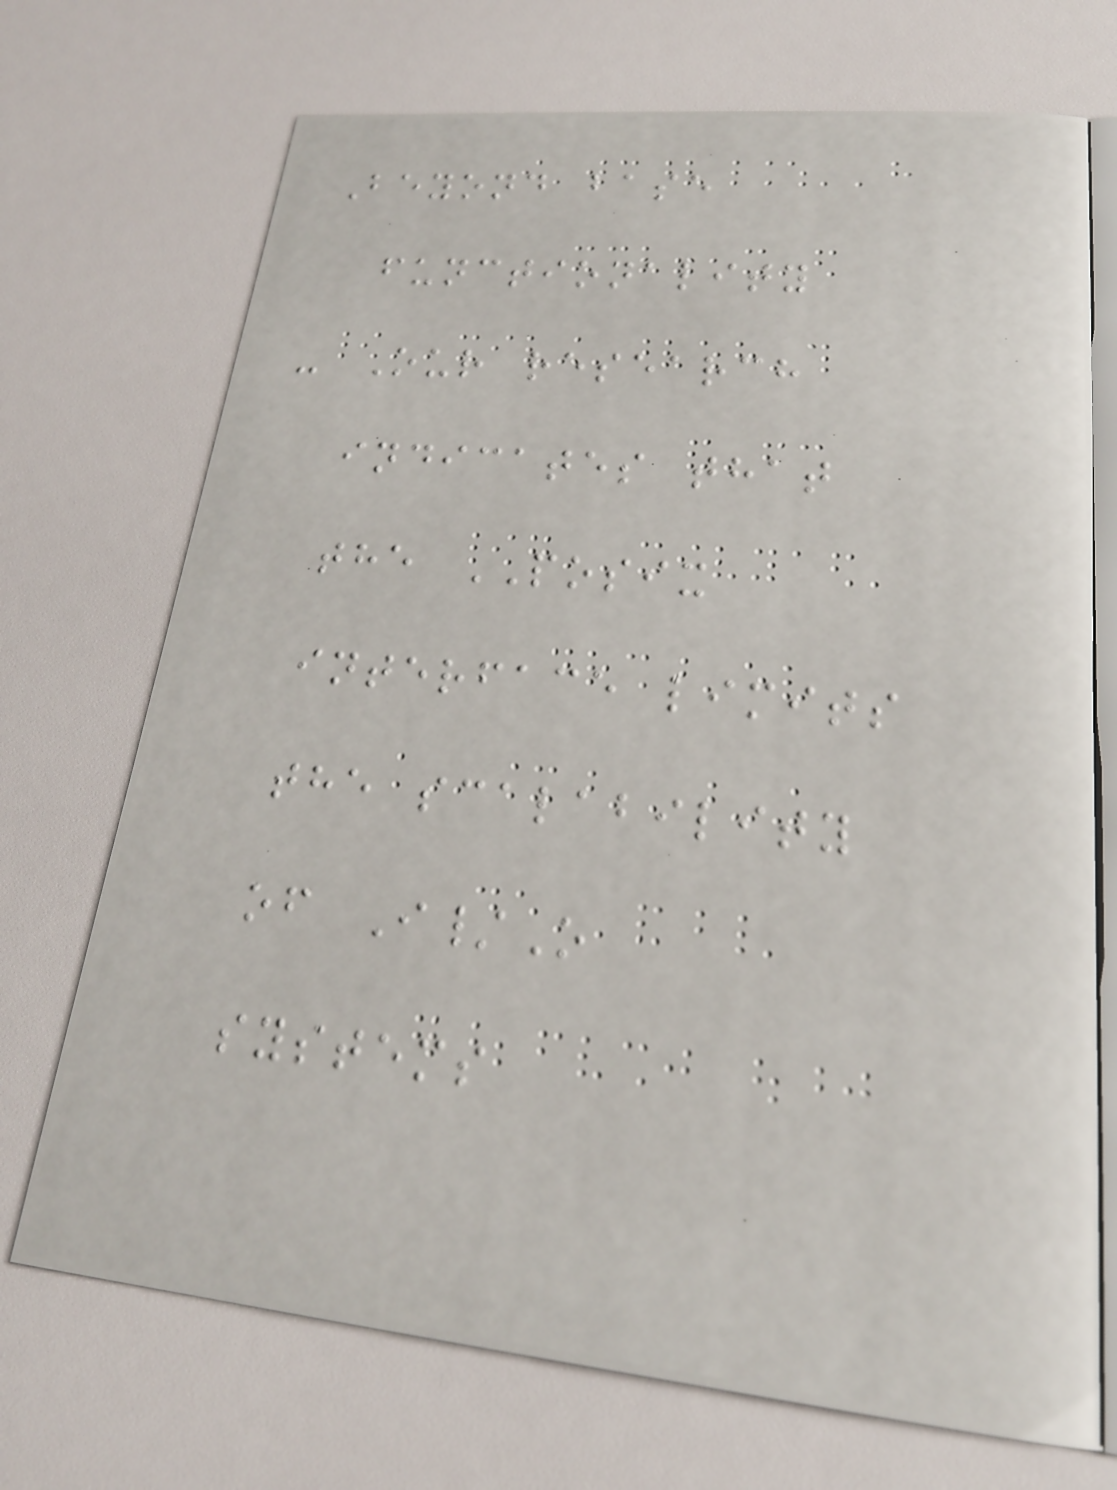Beyond base
functionality
- Our research
indicates that
the POSIX
interface limits
the scalability
of I/O
systems
